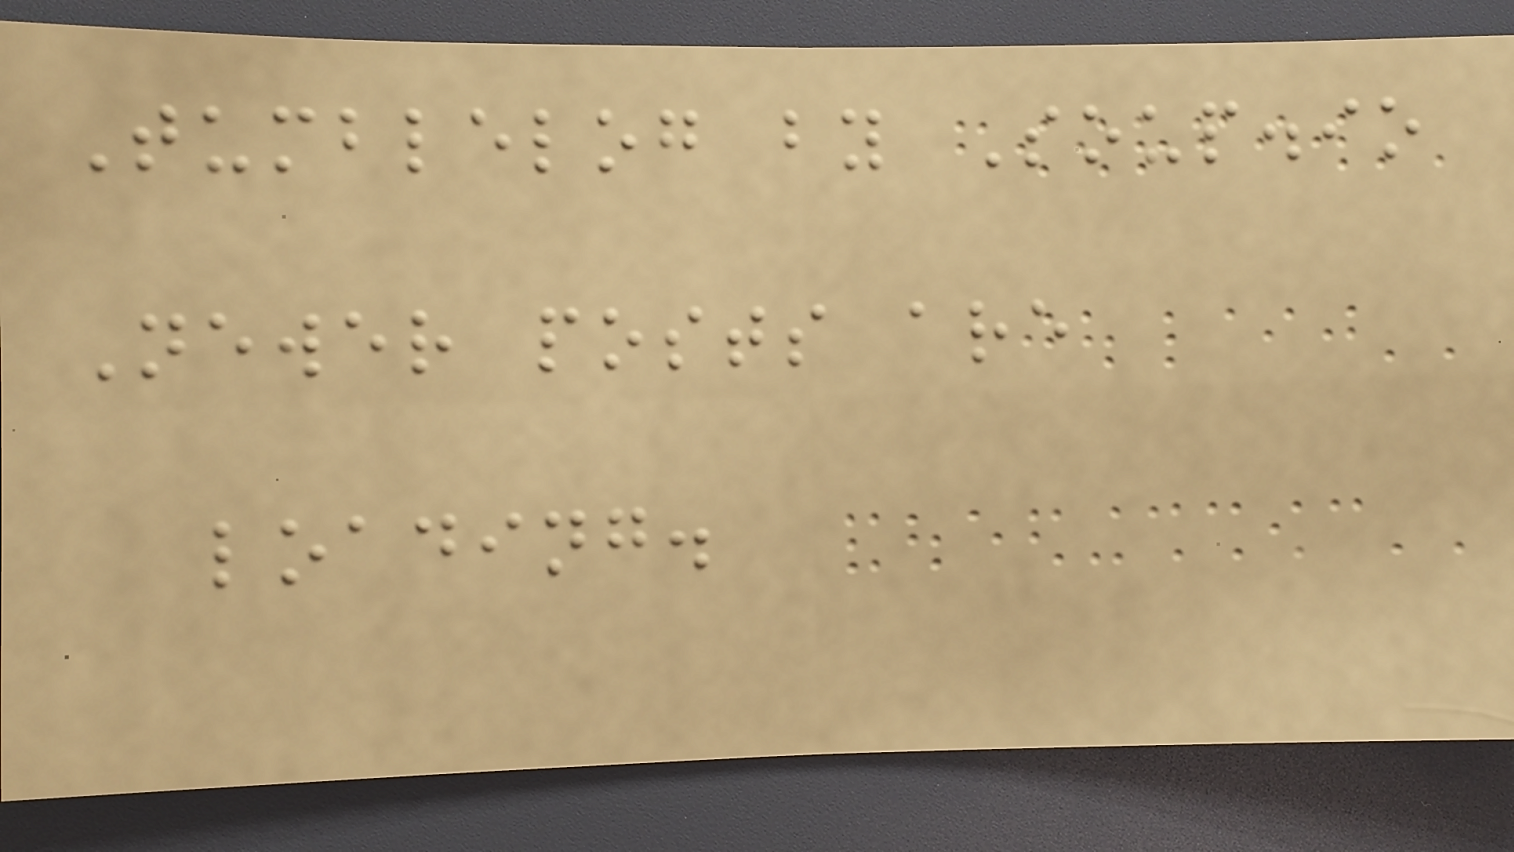Tumblelog by Soup.io
Newer posts are
loading.
